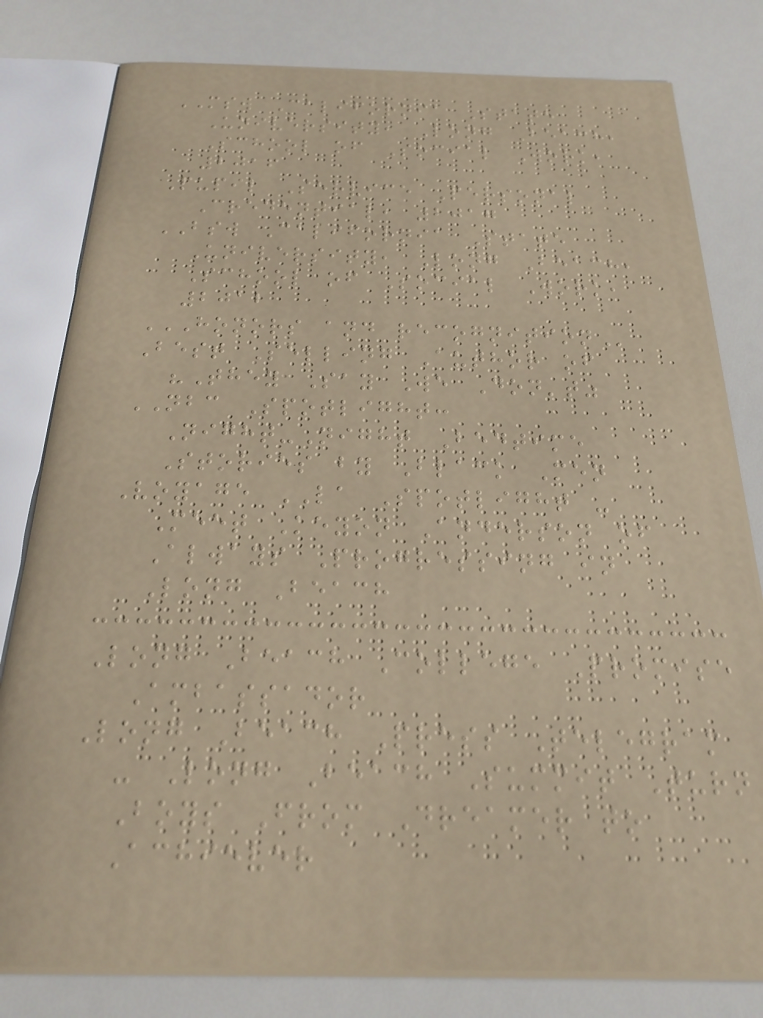MSW California State
University, Long Beach,
School of Social Work,
2016
Pupil Service Personal
Credential, 2017
BSW California State
University, Long Beach,
School of Social Work,
2012
HONORS AND RECOGNITION
Best Selling Author of
"They Say We Don't"
NBC Spotlight:
Night-Night Bedtime
Stories by Black Men
Voyage LA Spotlight -
Meet Keyon Anderson of
Always Progressing in
Long Beach
Long Beach College Promise
Ambassador
Long Beach Press Telegram
- Long Beach Summit Turn
Boys From Dreamer to
Achiever
